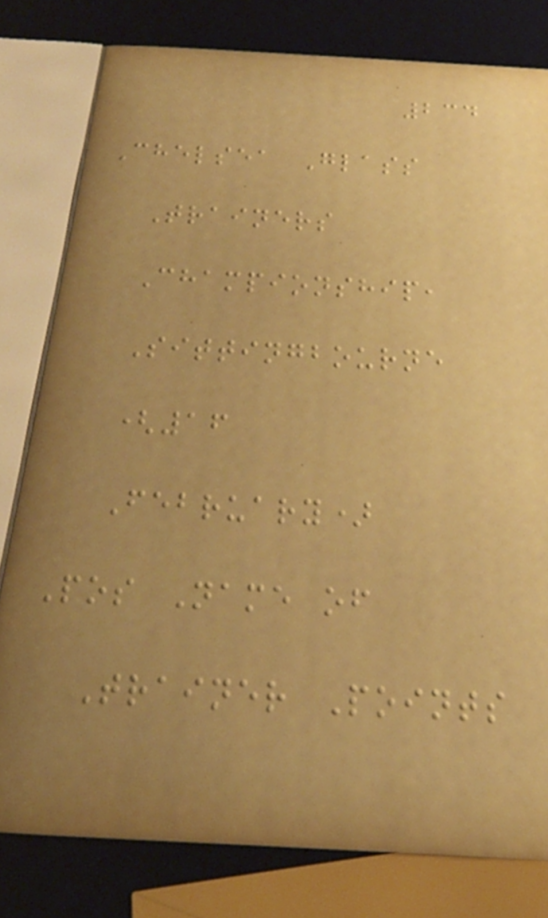234
Chelsea Glass
Trainers
Championship,
Sittingbourne
(16
February)
Pos Name of
Trainer Points
